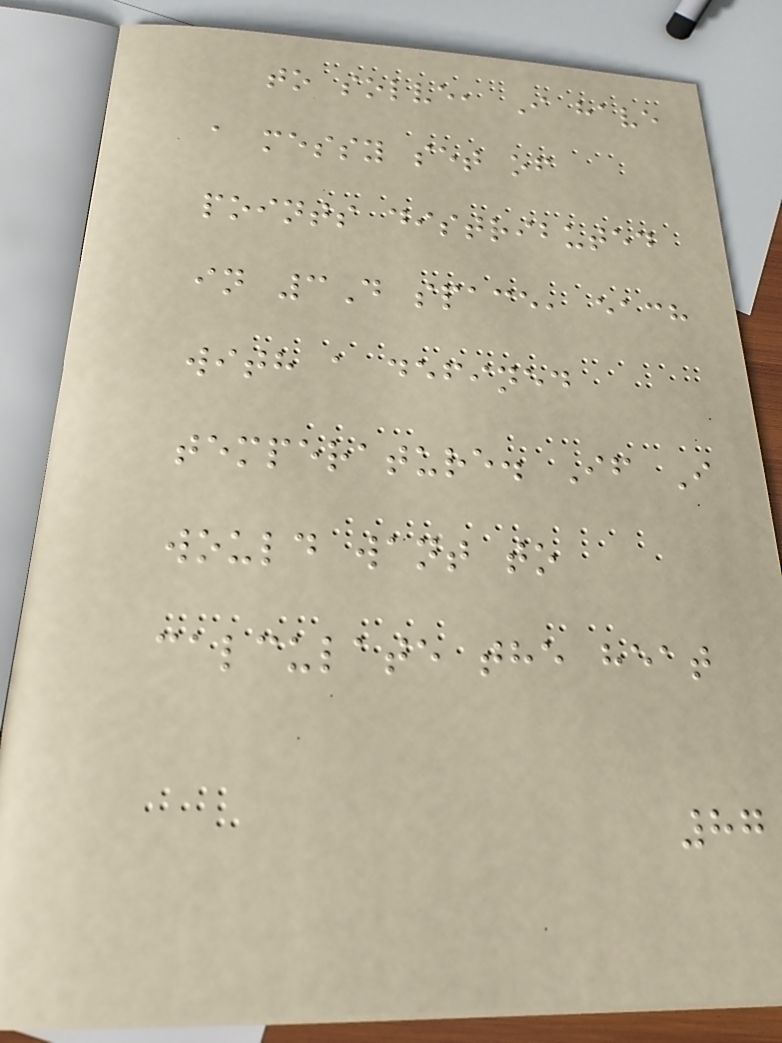to solve, I have
a messy set of
points distributed
in 3D space, each
with a defined
temperature. If I
would want to
calculate the heat
87
